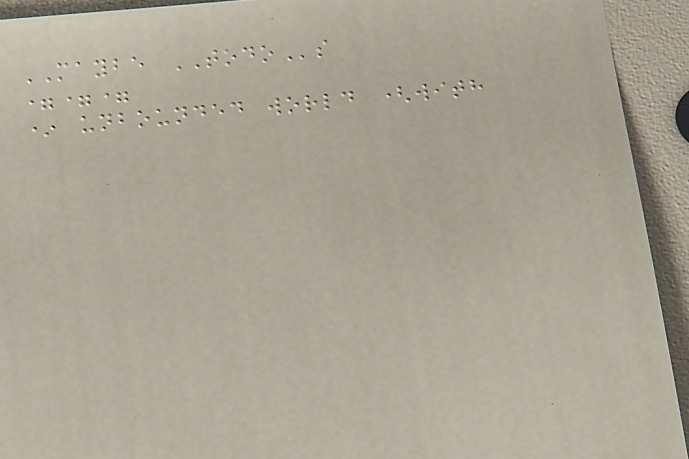MAYBE TODOs
===
* unbounded world (with
